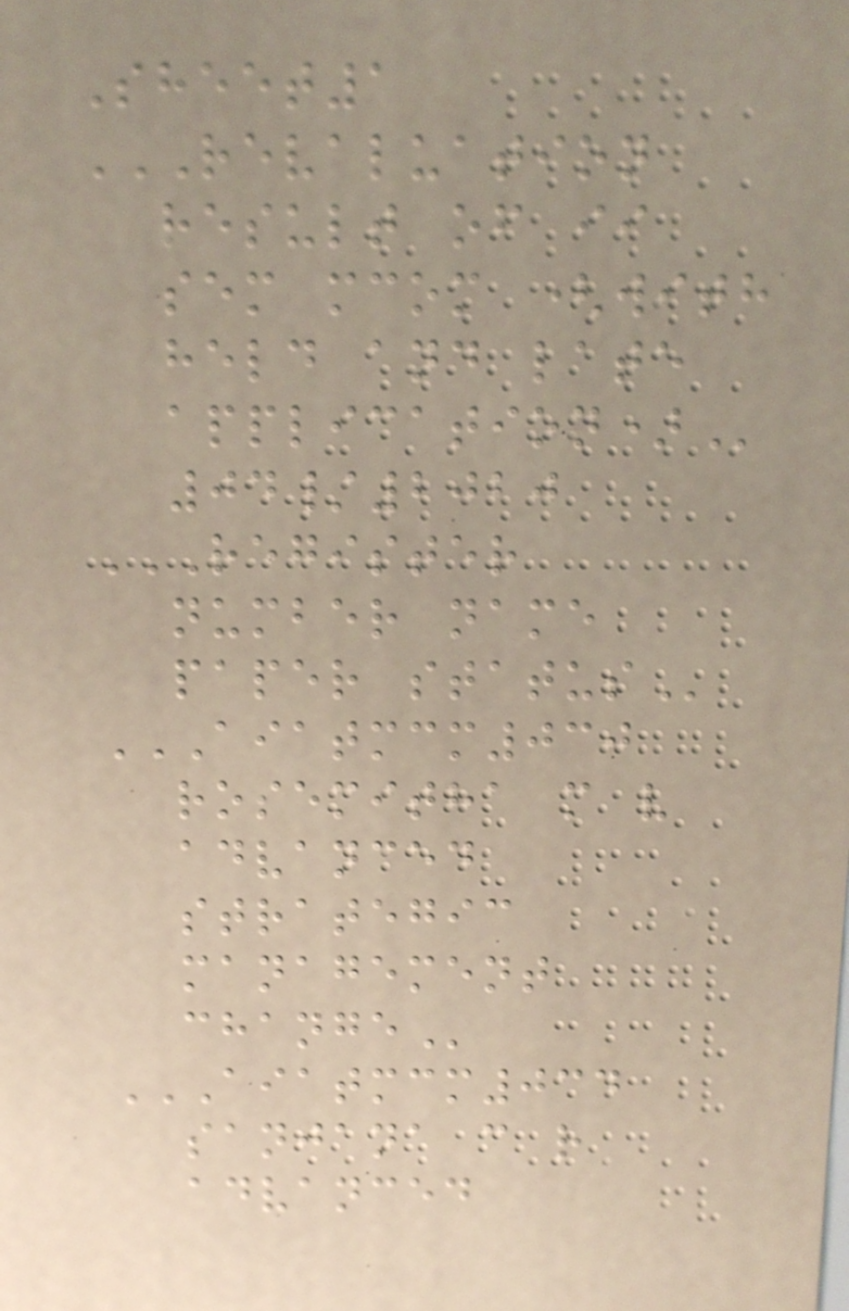Sheet1
REVALUATION
RESULT OF II
SEM MCOM (WITH
HELD AND LATE
APPLICATION)
04/2020
REGISTER
NUMBER NAME
PAPER STATUS
AIATMCM030
ROSEMITHA M V
ADVANCED
STRATEGIC
MANAGEMENT
CHANGE
AIATMCM034
SANJANA C R
ADVANCED
